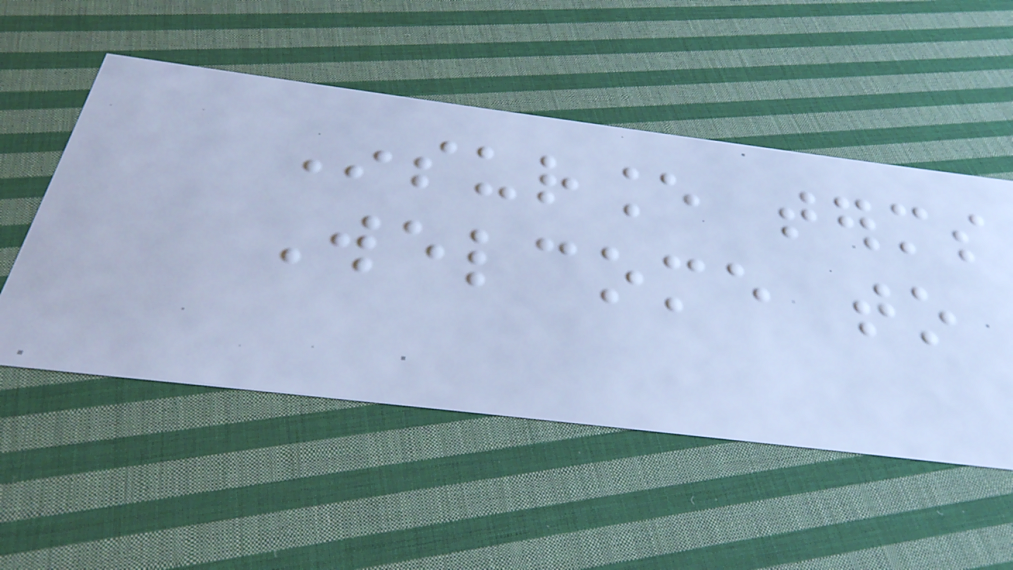Insurance terms
Welcome to
